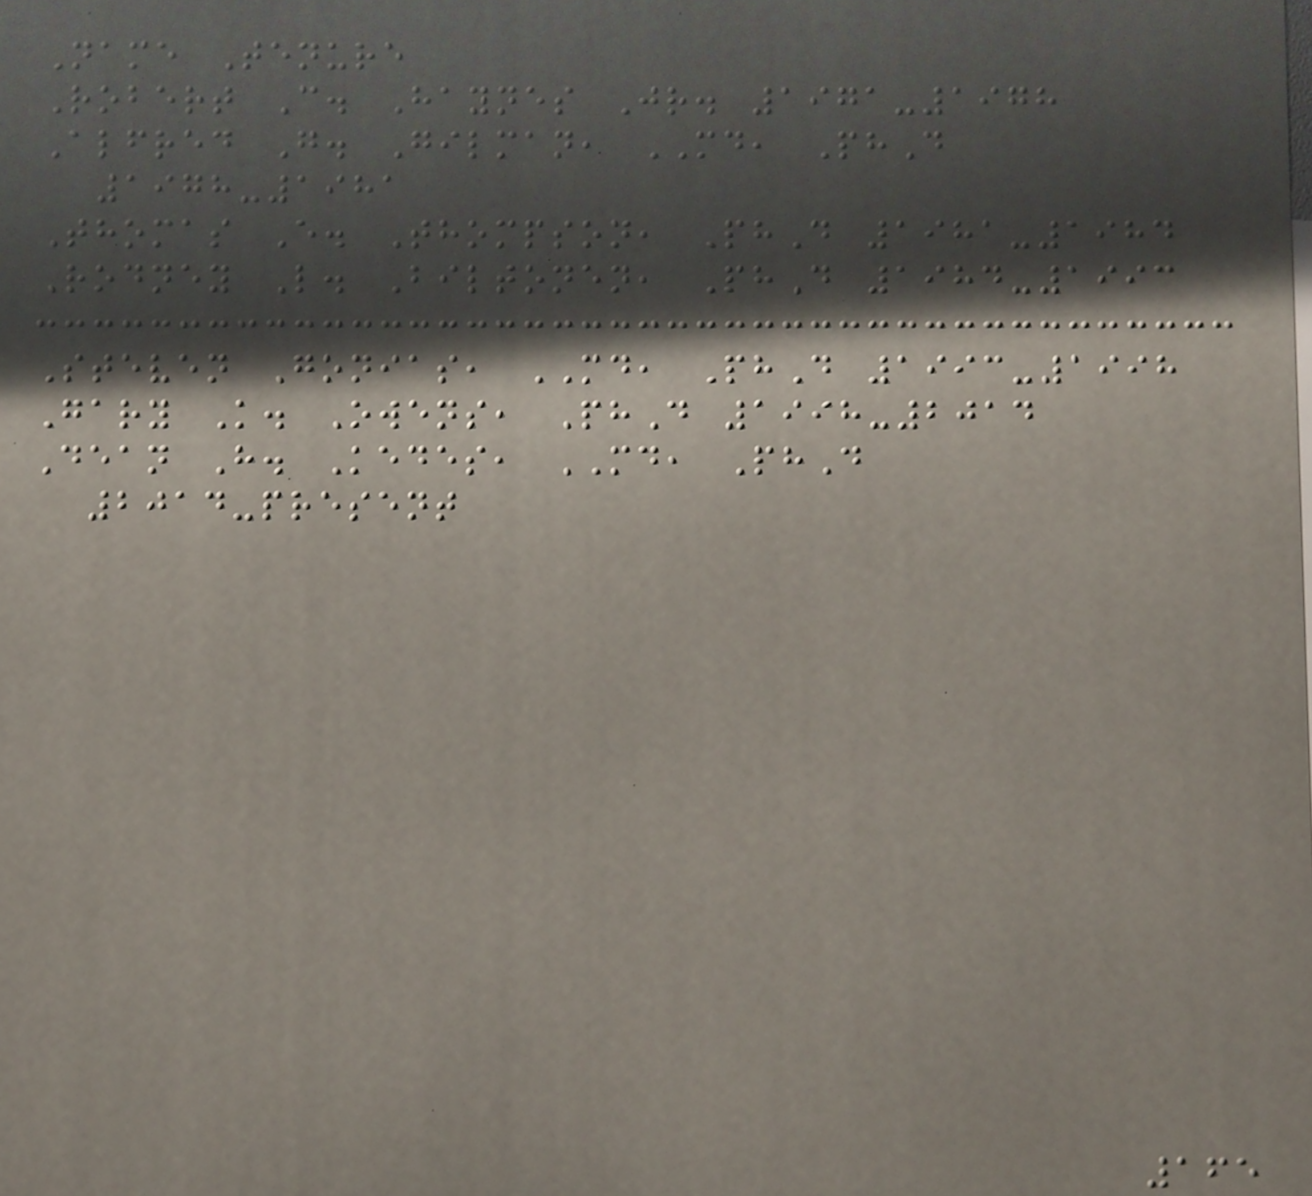Name Tenure
Robert C. Haynes Jr. 1971-1978
Alfred G. Gilman, MD, PhD
1978-1981
Thomas E. Thompson, PhD 1981-1984
Rodney L. Biltonen, PhD 1984-1993
Steven Gonias, MD, PhD 1993-1998
Gary K. Owens, PhD 1998-2014
Dean H. Kedes, MD, PhD
2014-present
165
